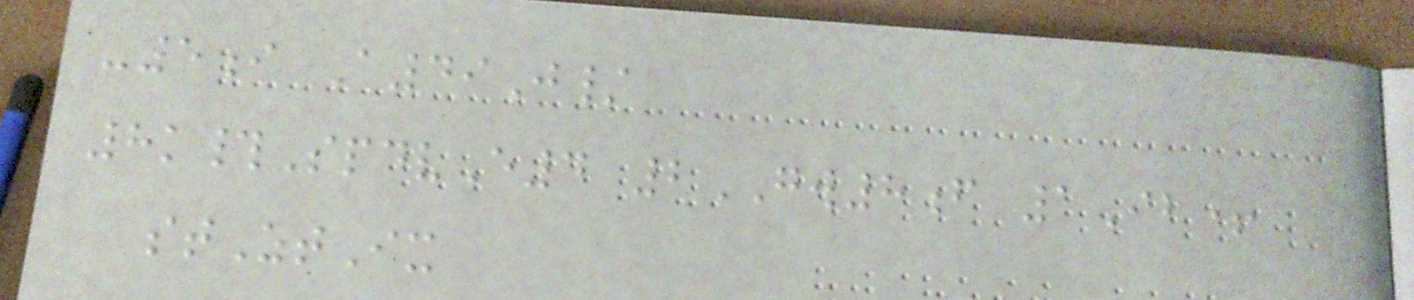-5i A49J/
8k#SpdvE4 2GW8f 1Ib+
stZtIx
